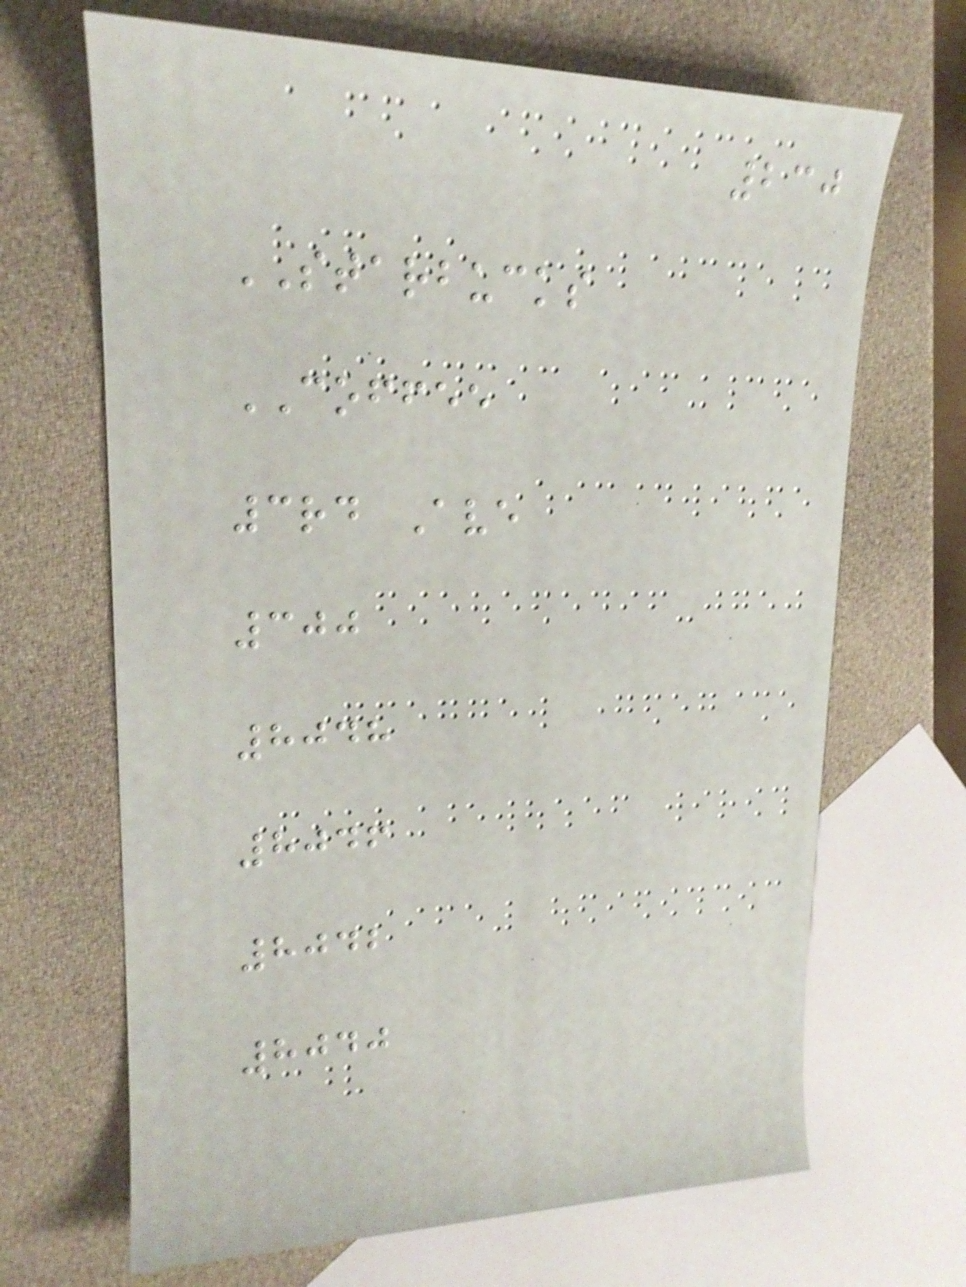230
STARBUCKS
COFFEE
3rd Ave
300
8048
8046
8042
8040
